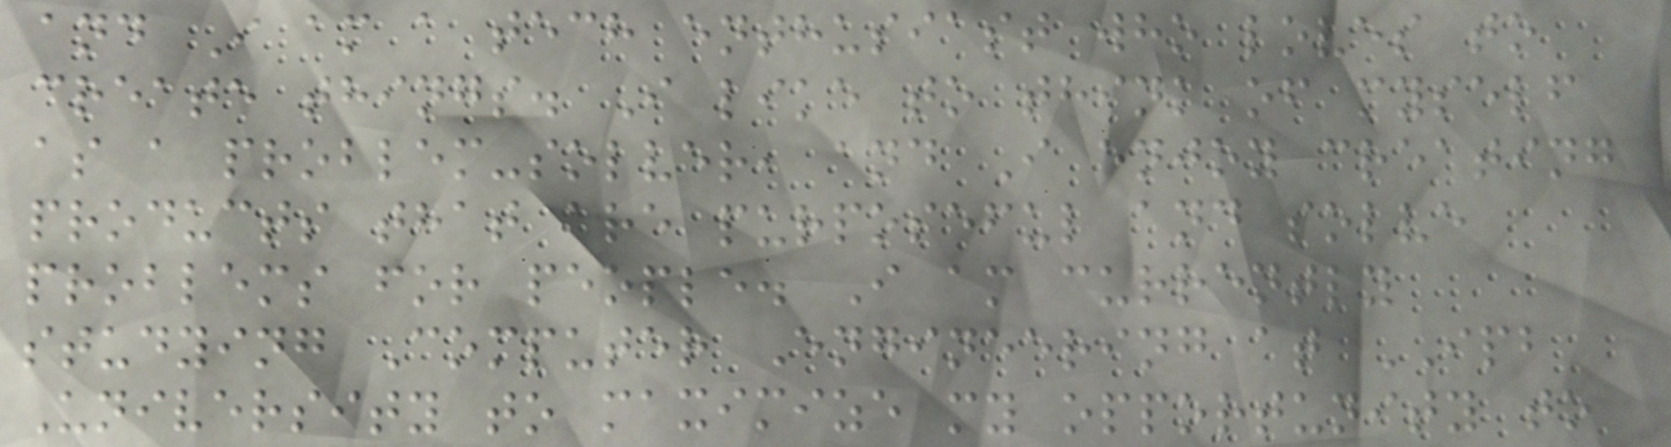and I am a tech enthusiast who loves to
create things. I like to think of myself
as a problem-solver, and I enjoy creating
products that are purposeful and solve
problems for people. I am currently
studying Computer Engineering at IPB
University to maximize my opportunity to
